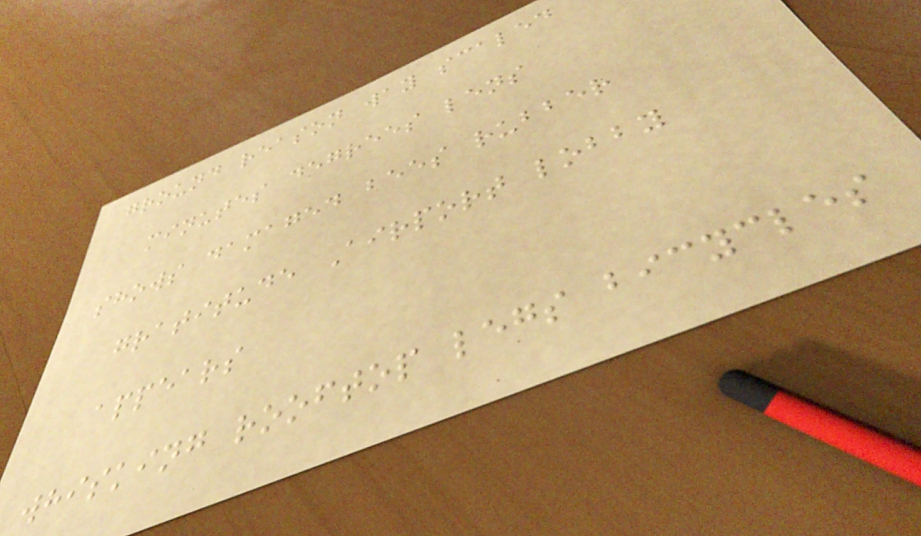ground reason way scaled
minutes degrees lens
shows damaged bees rubber
gratitude Airport lobby
appears
whisking rooftop legs bicycles
